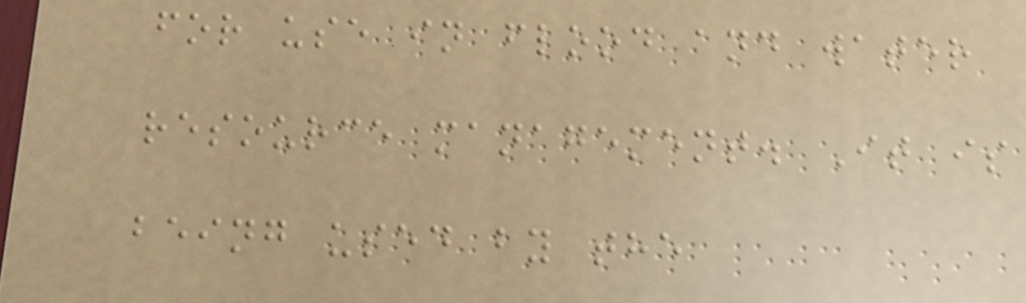for use in flood and water
resource management. It is
being used by the
